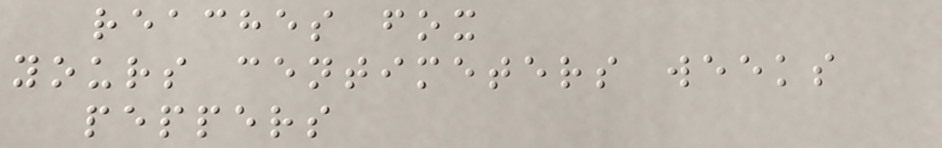reaches fox
yours centimeters weeks
peppers
